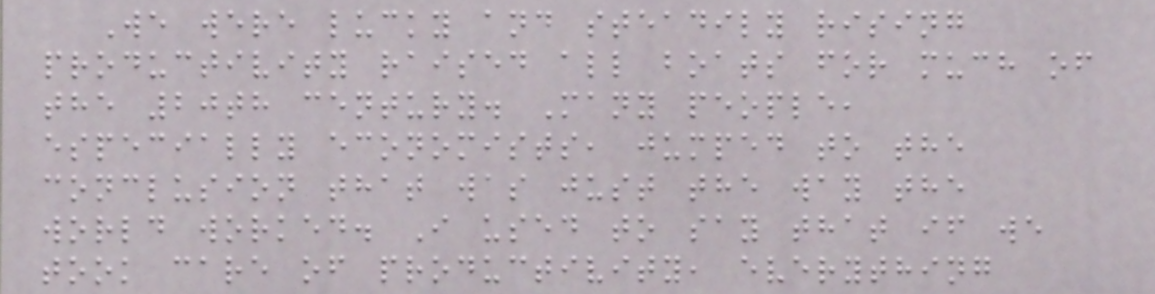We were lucky and steadily rising
productivity raised all boats for much of
the 20th century. Many people,
especially economists, jumped to the
conclusion that was just the way the
world worked. I used to say that if we
took care of productivity, everything
